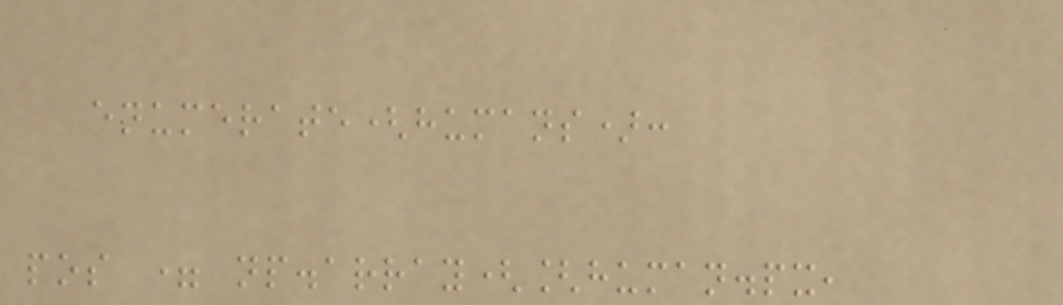enumerate(humans):
pos = np.array([human.px,
